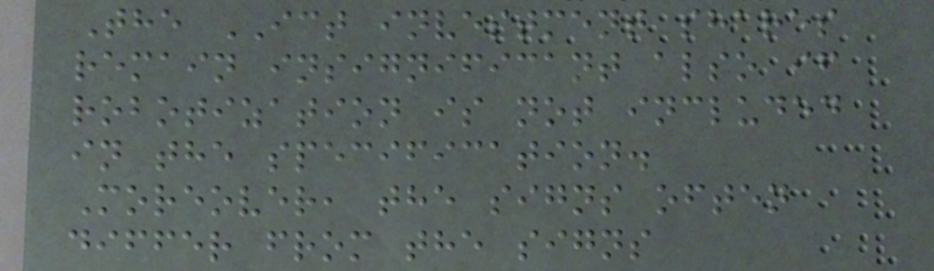The ICT investment shares
remain insignificant also if
robotization is not included
in the specification.
Moreover, the signs often
differ from the signs
